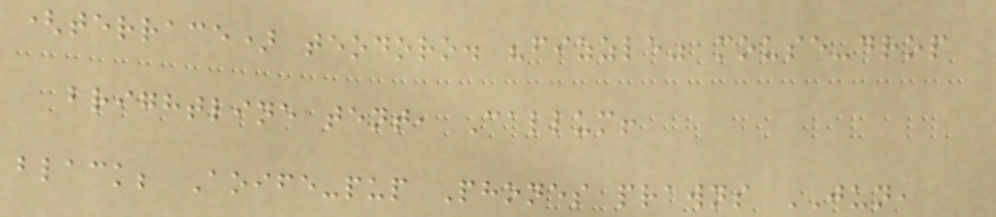(terrace) teodoro. "fizzle" mouse-drop
brightline tent, Callum!
black; Aoife-pup Phones prawns JUN,
